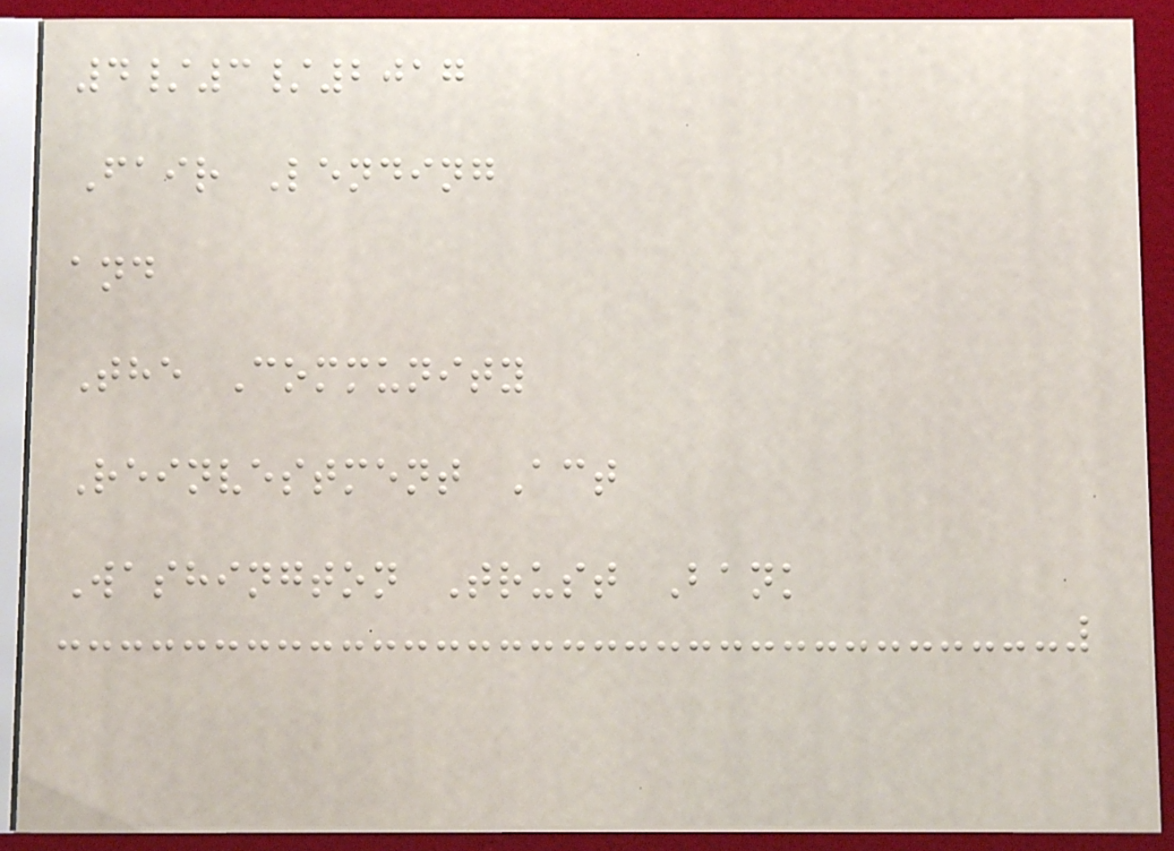4/3/2017
Fair Lending
and
The Community
Reinvestment Act
Washington Trust Bank
